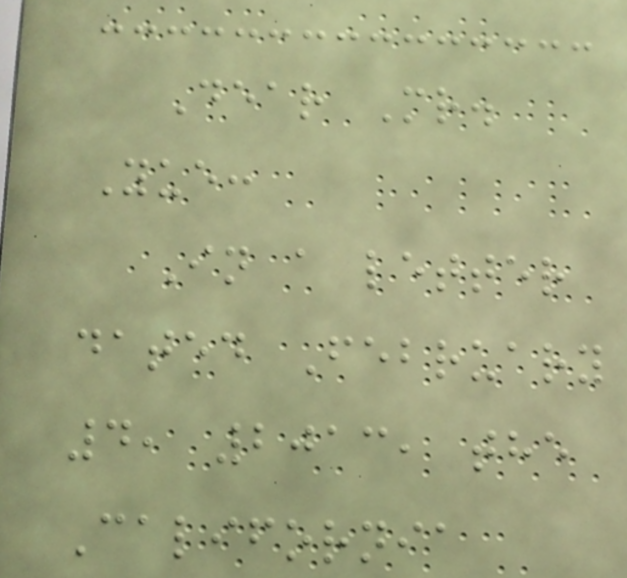Dear Mr.
Yue:
In a letter
dated February
4, 2013, the
California
